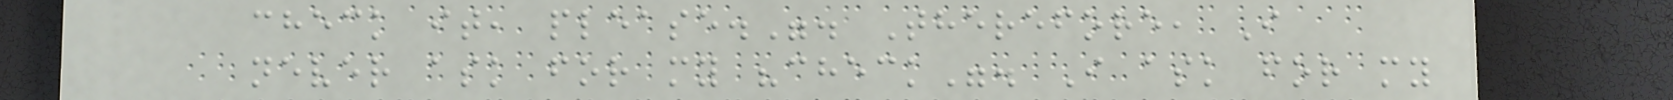check it, please.". Therefore, I
never ask for my "check". I ask for my
